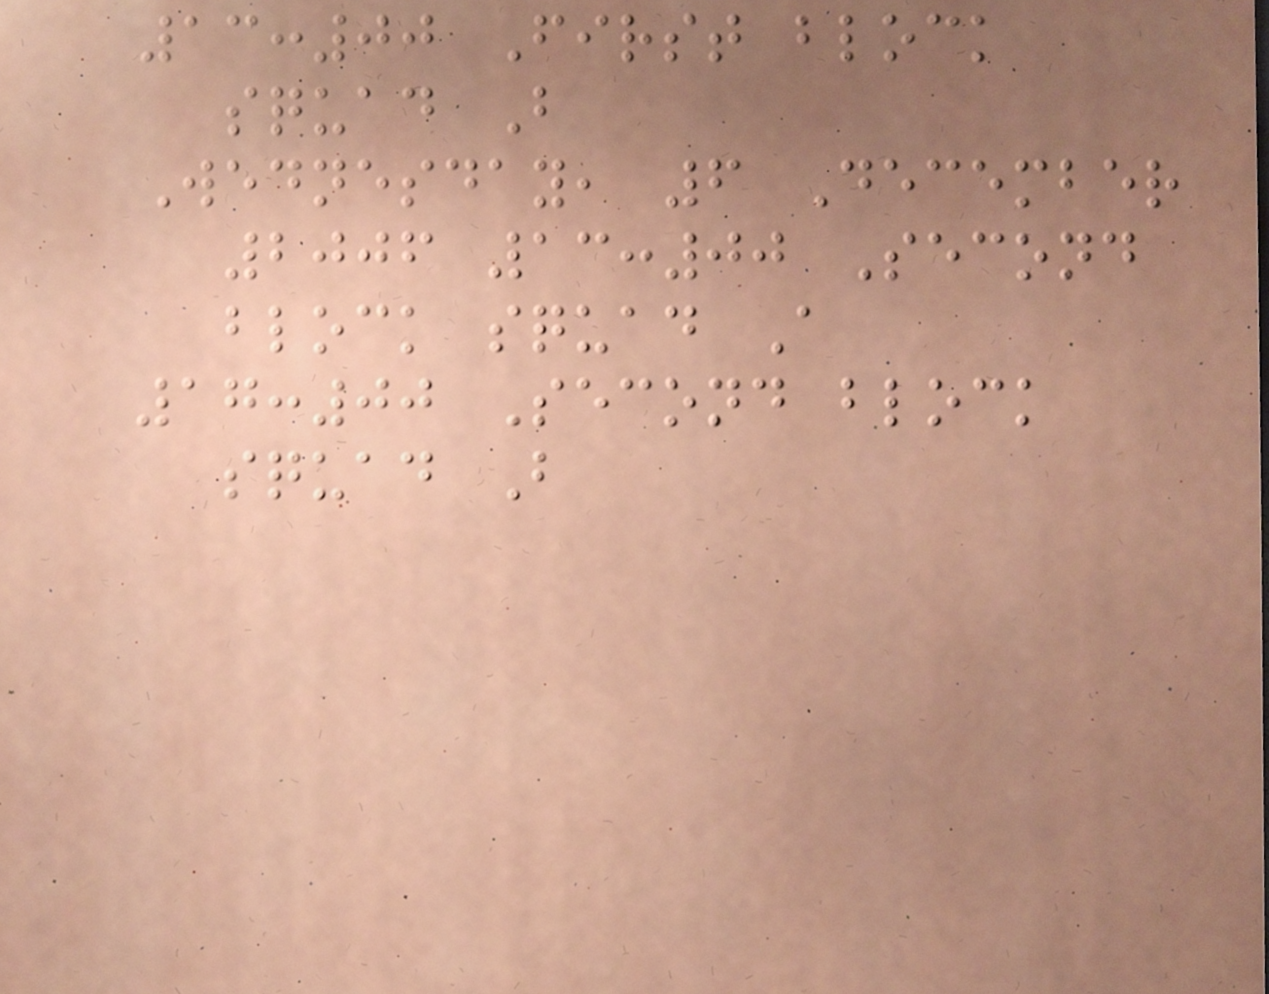13:00 First block
squad B
Wednesday, 6 December
2006 13:00 Second
block squad A
17:00 Second block
squad B
